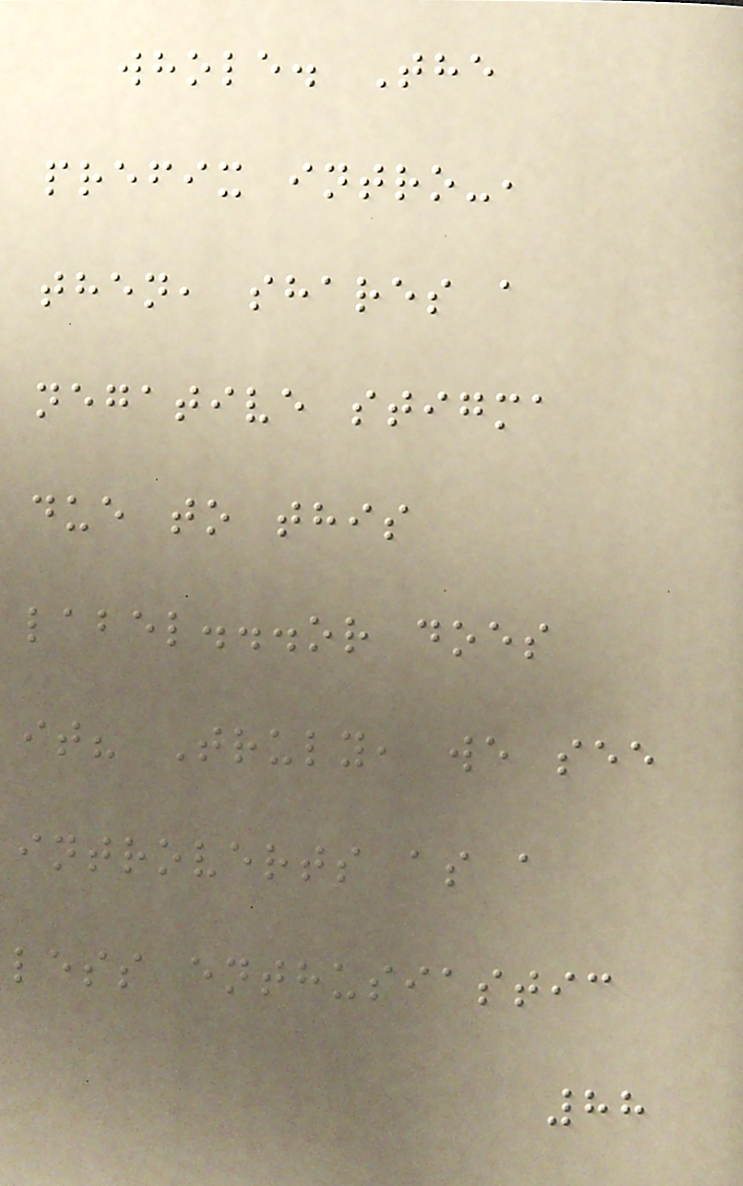whole. The
prefix intro-,
then, shares a
negative stigma
due to this
label...or does
it? Truly, we see
introverts as a
less enthusiastic
88
